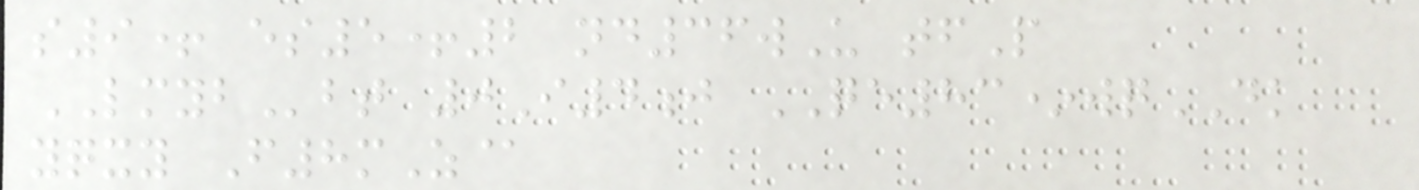s9+ es5+2 nd36wU tfP
LMYBbt 0I4j QE83*wqDK
yqxy F8mZ@
